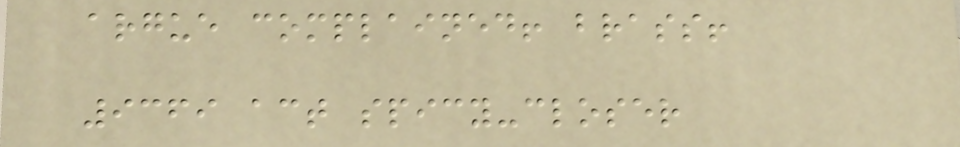argue complained! brass!
9369 act spicy-closer
